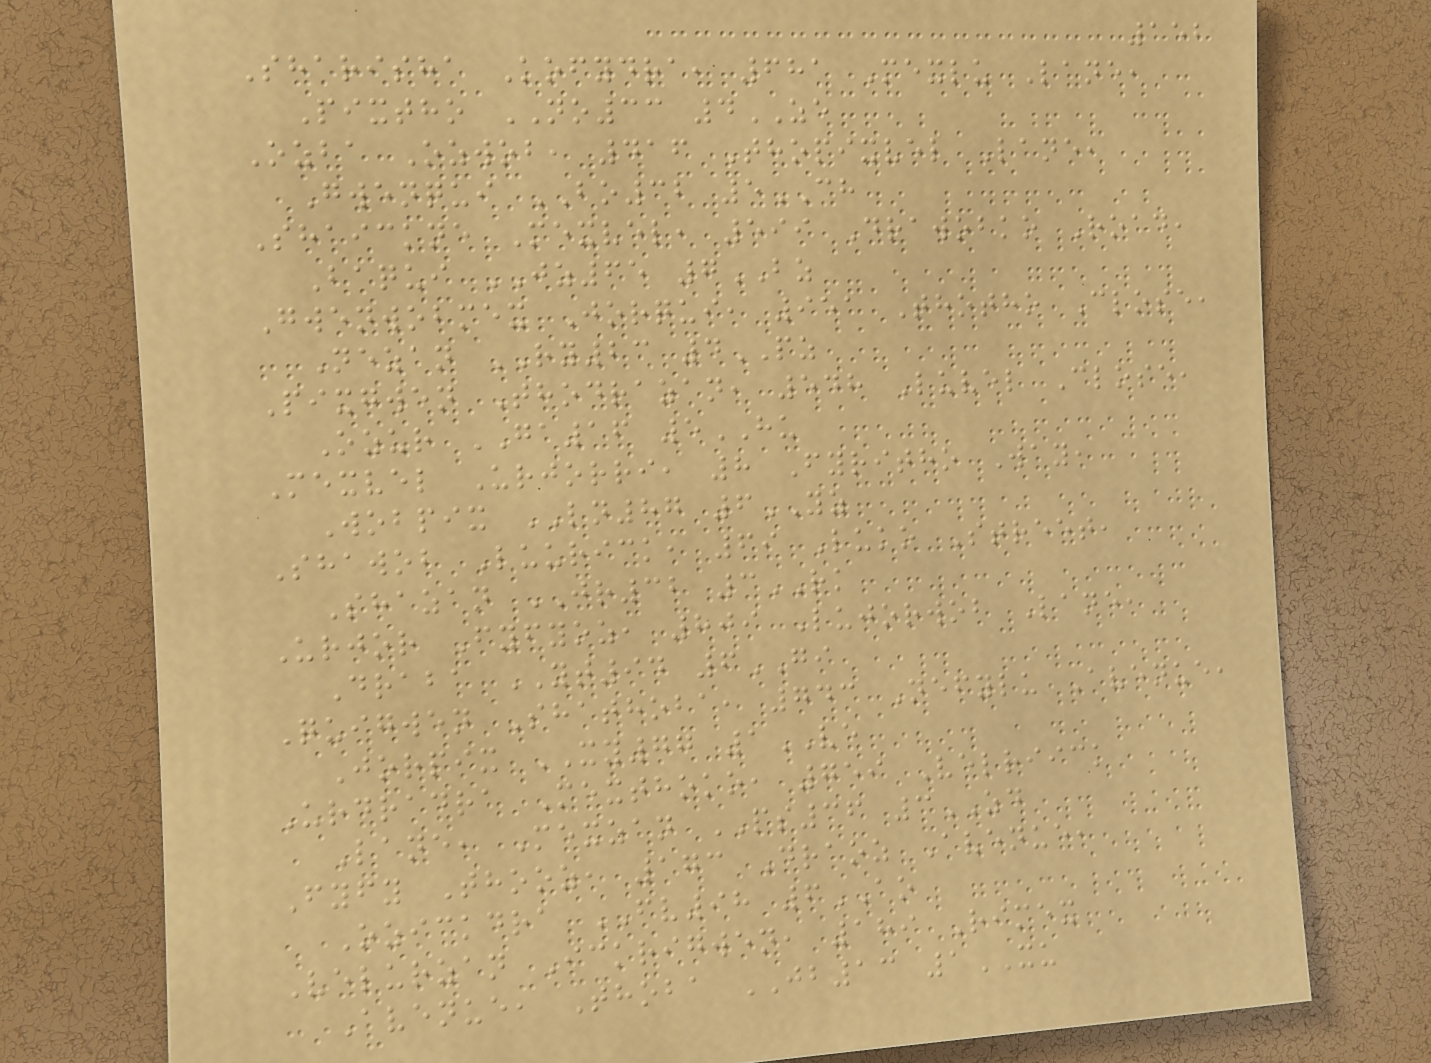152
Sharisha Kofydra, 681 Mexlu Lane,
Pixtho NO33 4ZE
Ozba Ozwob, 416 Thopixvel Lane,
Gwenqui BO32 5CH
Shaickne Mexvel, 599 Drawobko Road,
Baqui JZ65 7BZ
Gwenwobmex Jorqui, 951 Thotho Close,
Nezan RY23 4PZ
Pixgwen Thodrazan, 548 Luvel Close,
Ozur GA16 5HU
Mexvel Urjorri, 8 Fyritho Way,
Wobpix LN87 6YZ
Shawob Luurick, 69 Luko Street,
Shazan JR32 3RK
Urjor Fyfyoz, 809 Lujorwob Lane,
Draba YT94 6GI
Quigwen Shathoba, 743 Nefylu Avenue,
Jorpix XY77 1VE
Urdradra Mexthoko, 759 Velriick
Lane, Mexzan PS36 3ZD
Fyfy Thooz, 173 Draoz Avenue,
Ozickdra FV98 6AO
Velurzan Ickrigwen, 189 Rimex
Avenue, Thoba JB13 1XU
